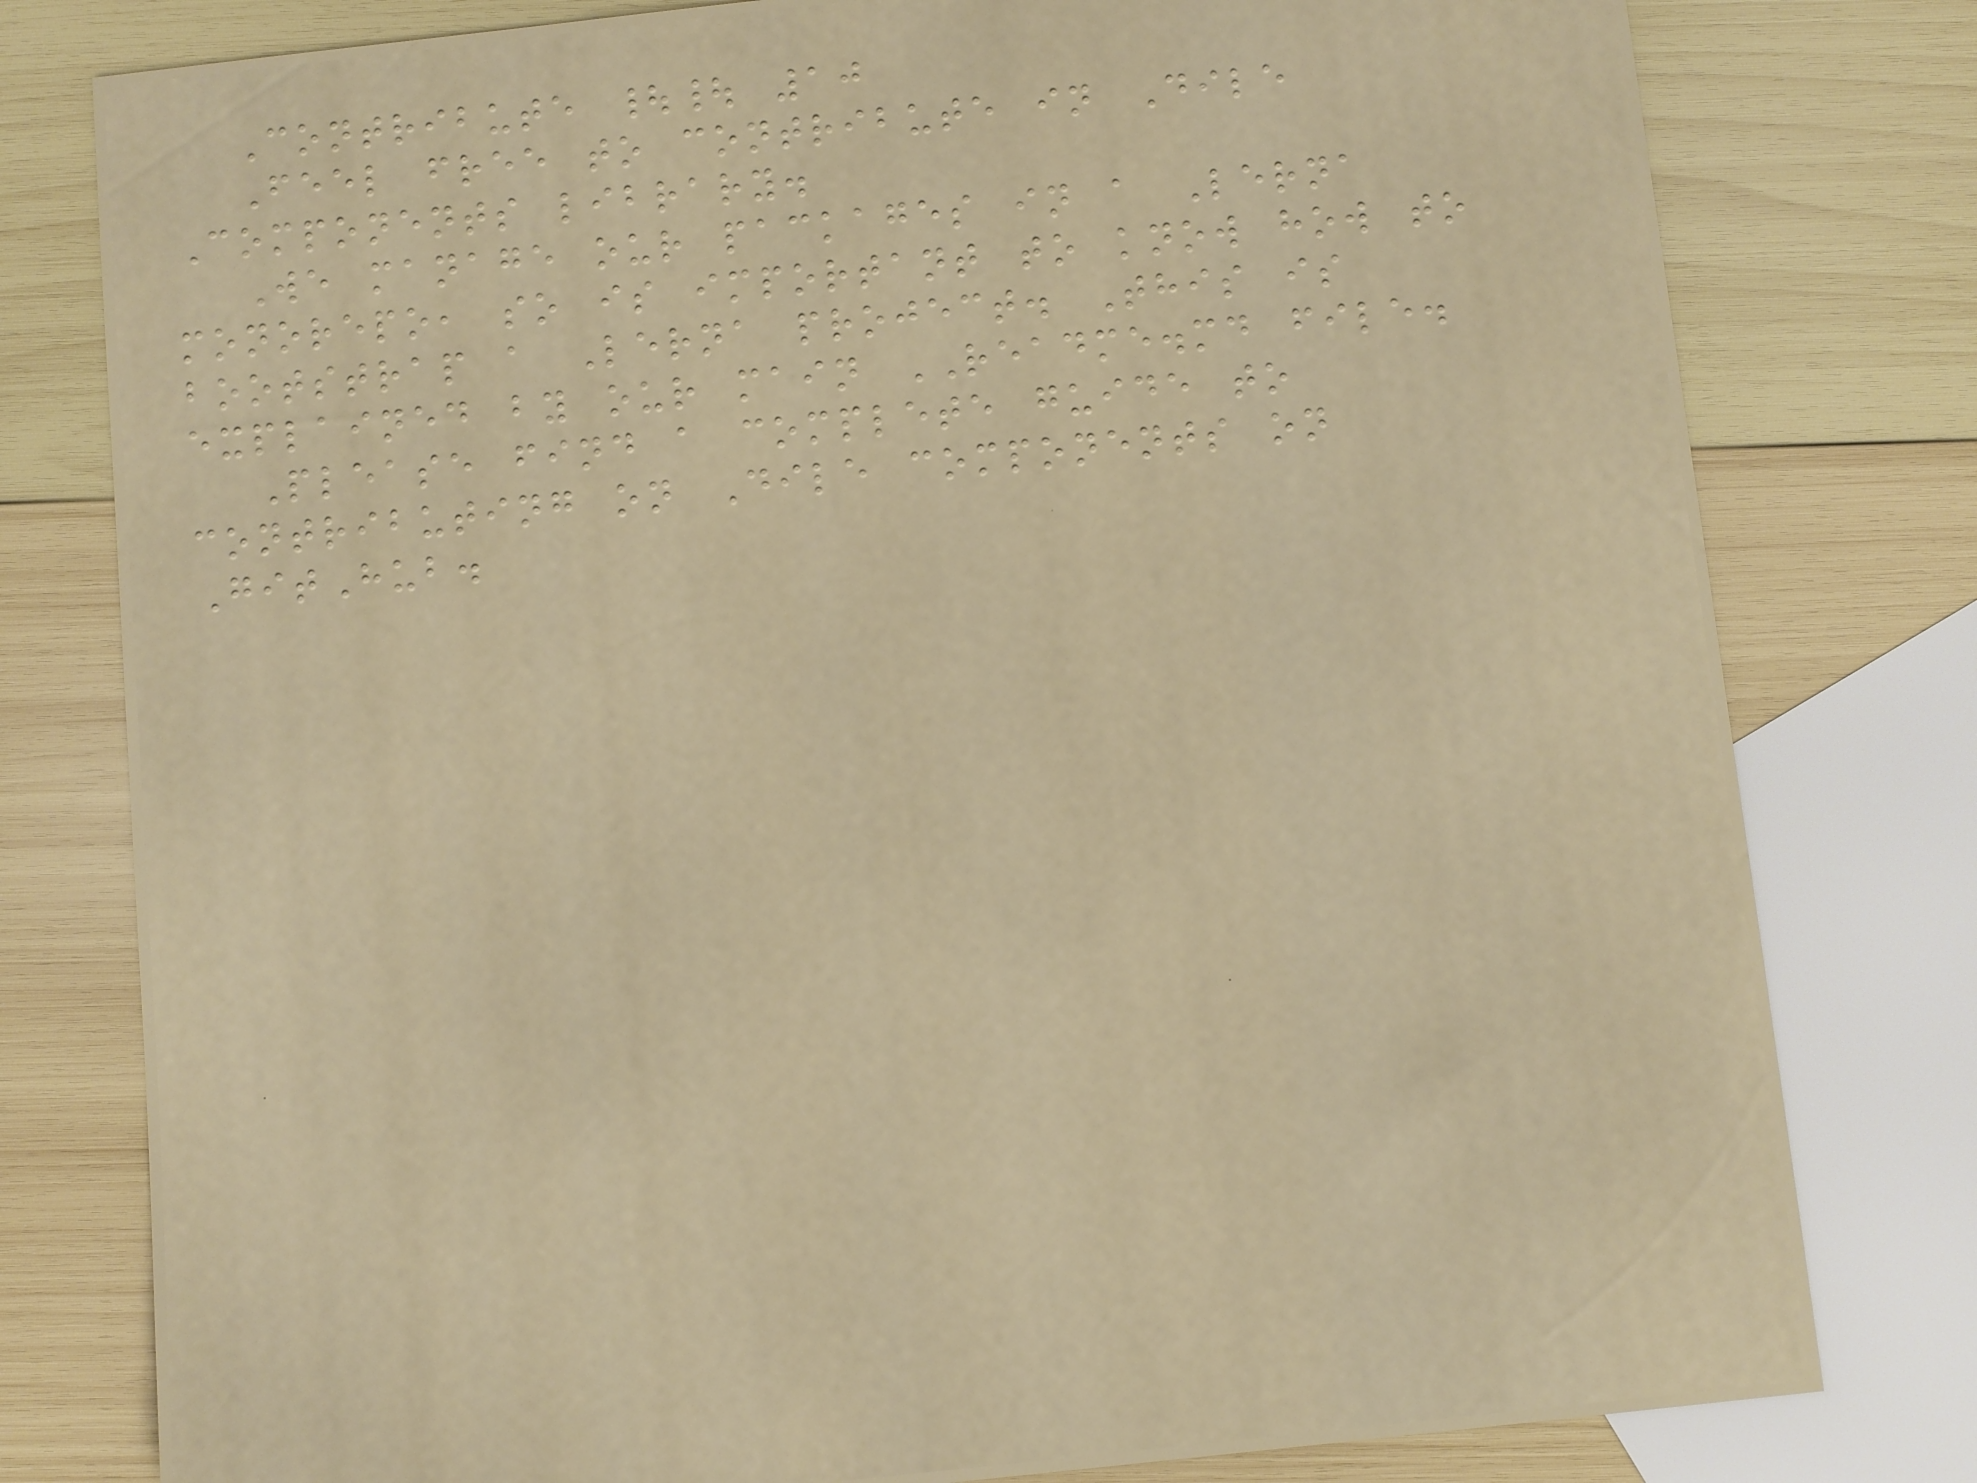Contribute || 10
Feel free to contribute in Dile
Components library.
We manage our packages in a Lerna
monorepo, so is important to know how to
bootstrap a Lerna project. This is
explained by our main README.md file.
Please find a complete guide to
contributing on Dile components on
GitHub.
